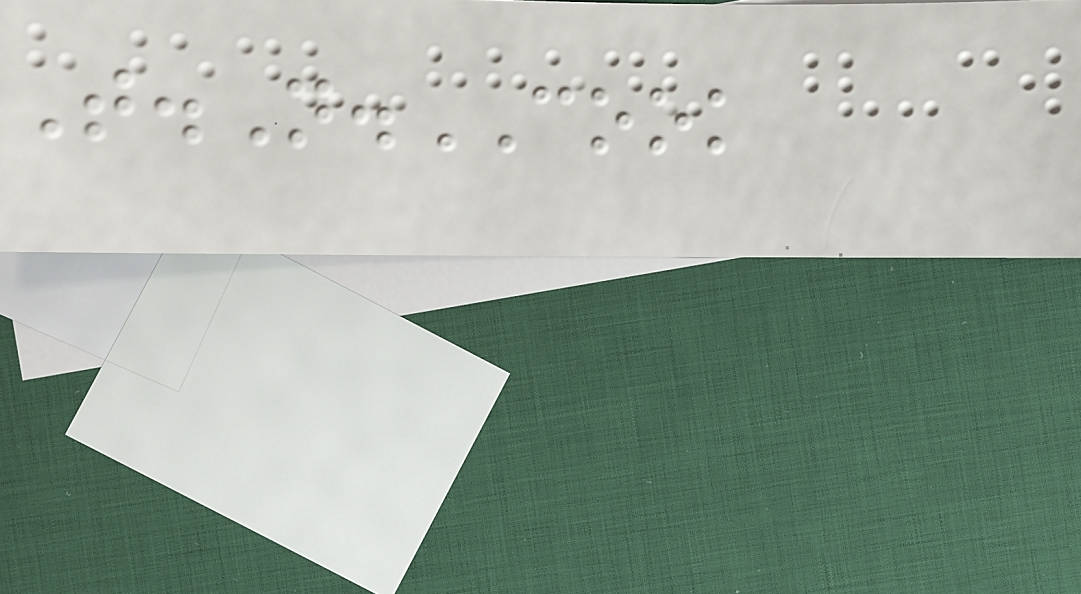T.N.COOK
